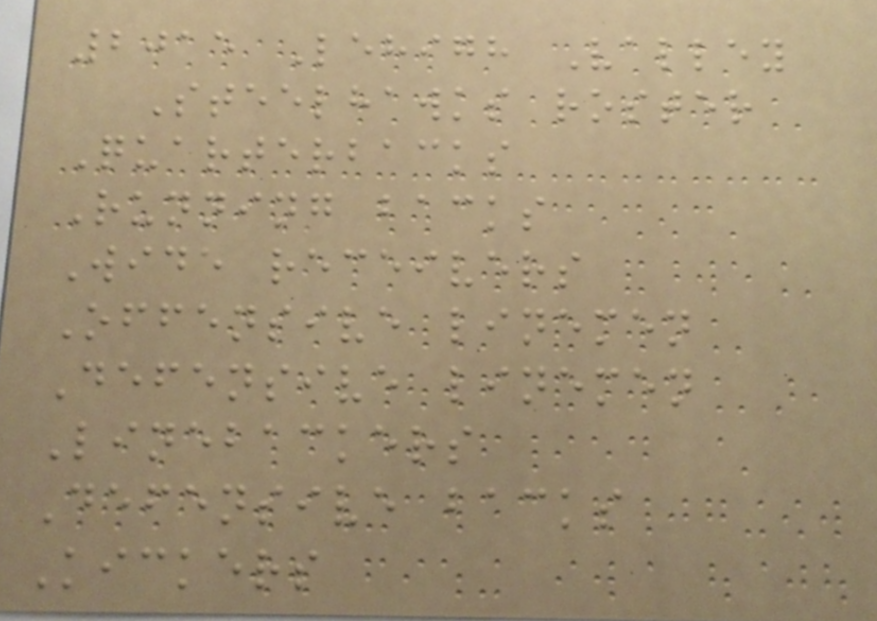2015 Lehigh Valley
Steelhawks roster
Quarterbacks
Running backs
Wide receivers
Offensive linemen
Defensive linemen
Linebackers
Defensive backs
Kickers
